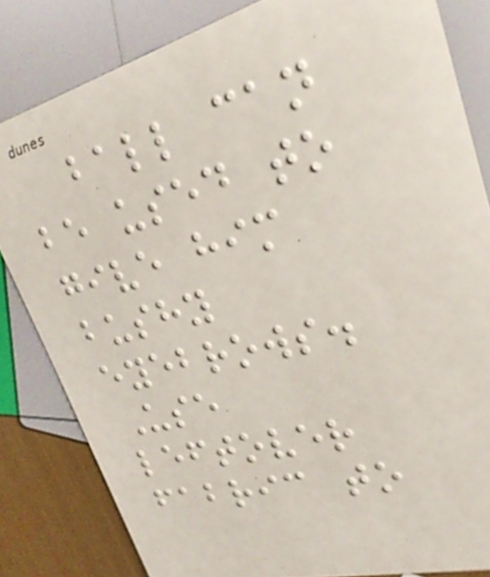ball can
be used to
give him
bushy
eyebrows.
Use
leftover
fabric to
